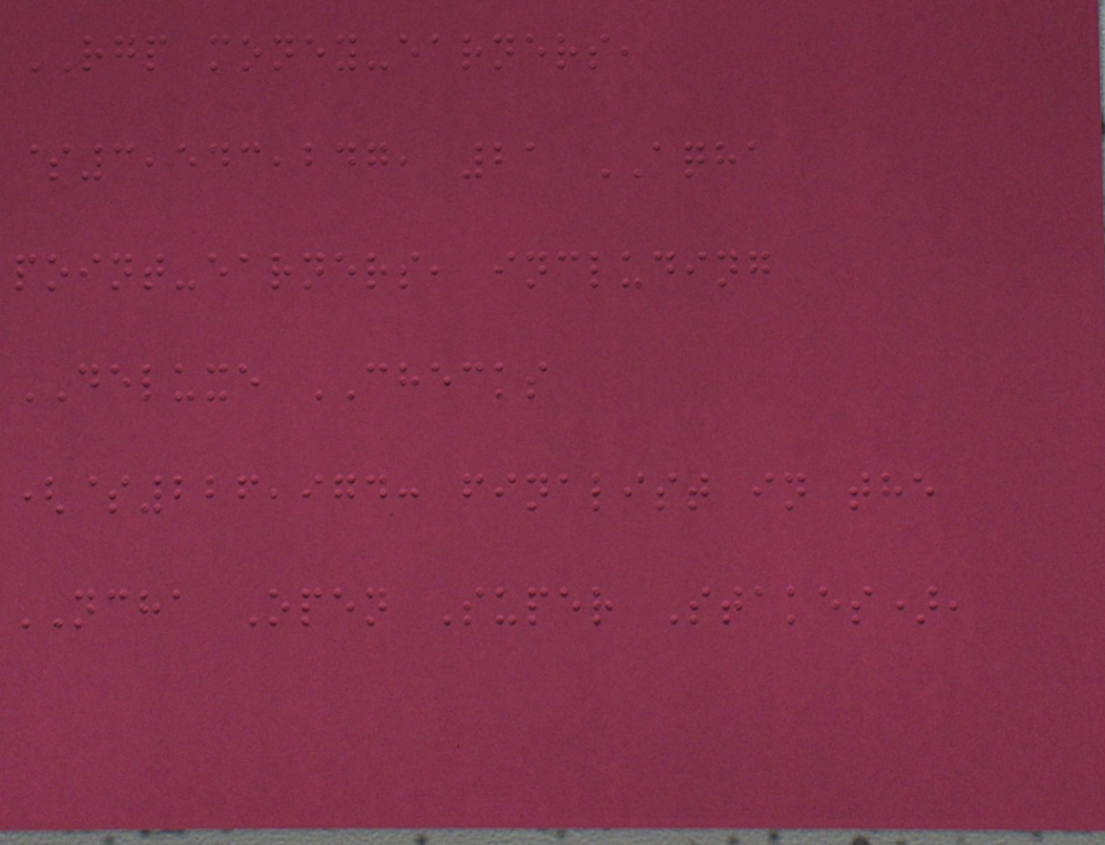RGP money-earners,
$3,543,247, 21 AQHA
point-earners, including
DELUXE CHECKS
($226,974: finalist in the
NCHA Open Super Stakes),
